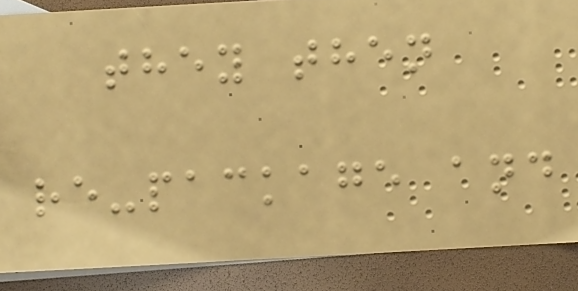they then
re-package and
